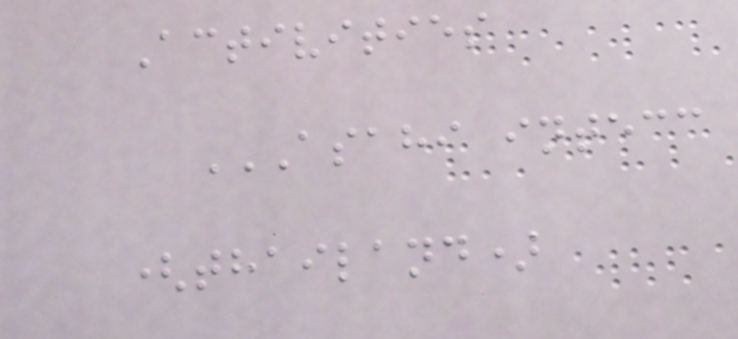Activities
ASAHI INTECC
(THAILAND)
